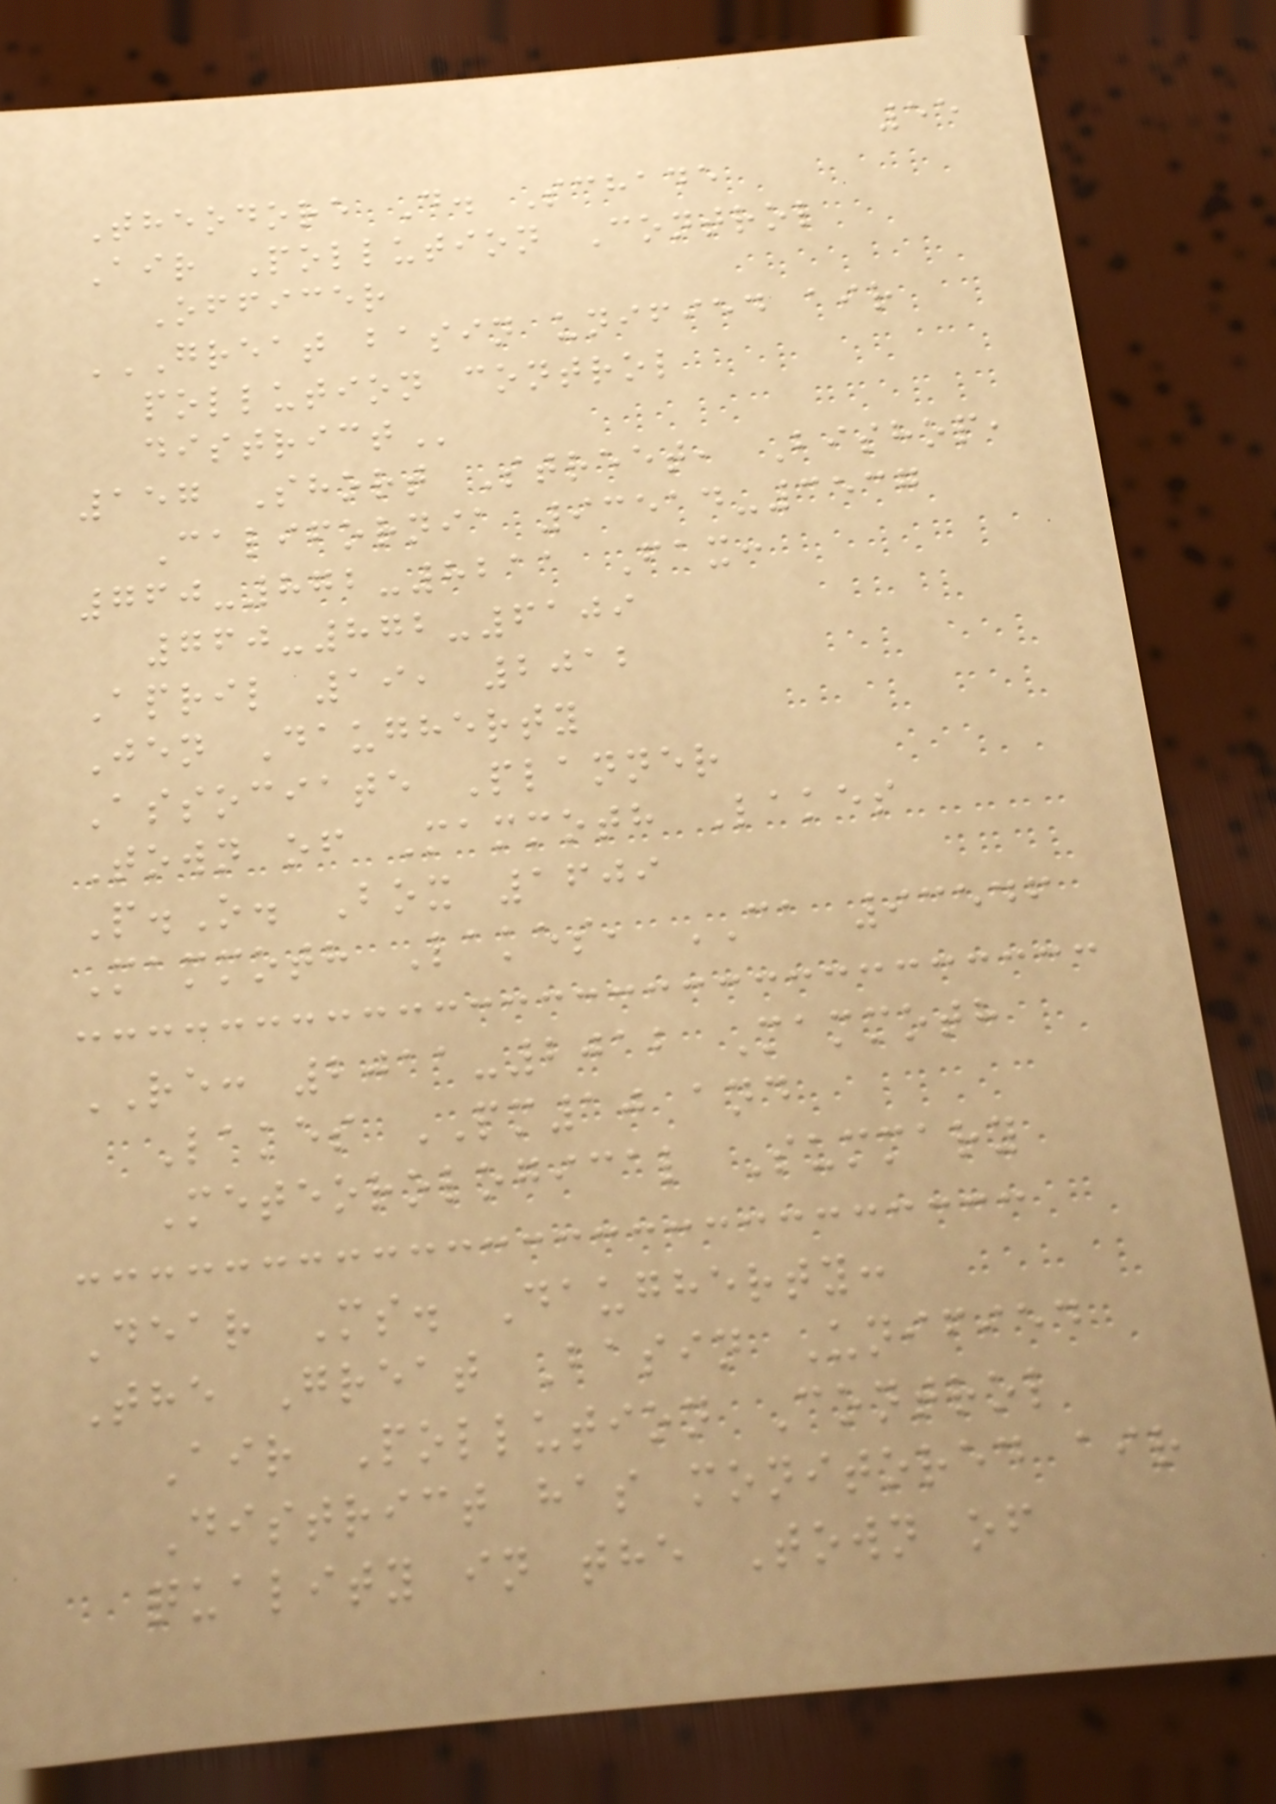55
Theodore D. Schade
Air Pollution Control
Officer
GREAT BASIN UNIFIED AIR
POLLUTION CONTROL
DISTRICT
157 Short Street, Bishop,
California 93514-3537
760-872-8211 Fax:
760-872-6109
April 19, 2012
Jen Daugherty
Associate Planner
Town of Mammoth Lakes
P.O. Box 1609
Mammoth Lakes, CA 93546
RE: 2011-2012 Mammoth
Lakes PM10 and
Meteorological Summary
Dear Ms. Daugherty:
The Great Basin Unified
Air Pollution Control
District has monitored air
quality in the Town of
